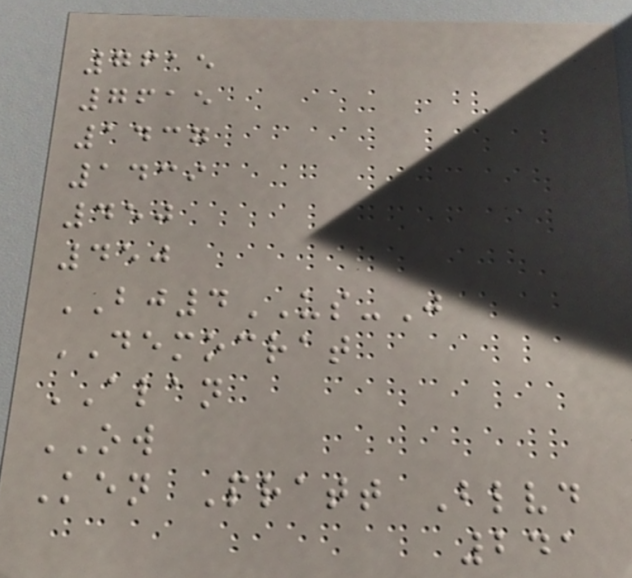7615
7615
1437
1439
450
450
BJ4US-J
DEMOCRAT
ALAN
OW
Ken Pratt Blvd
241
